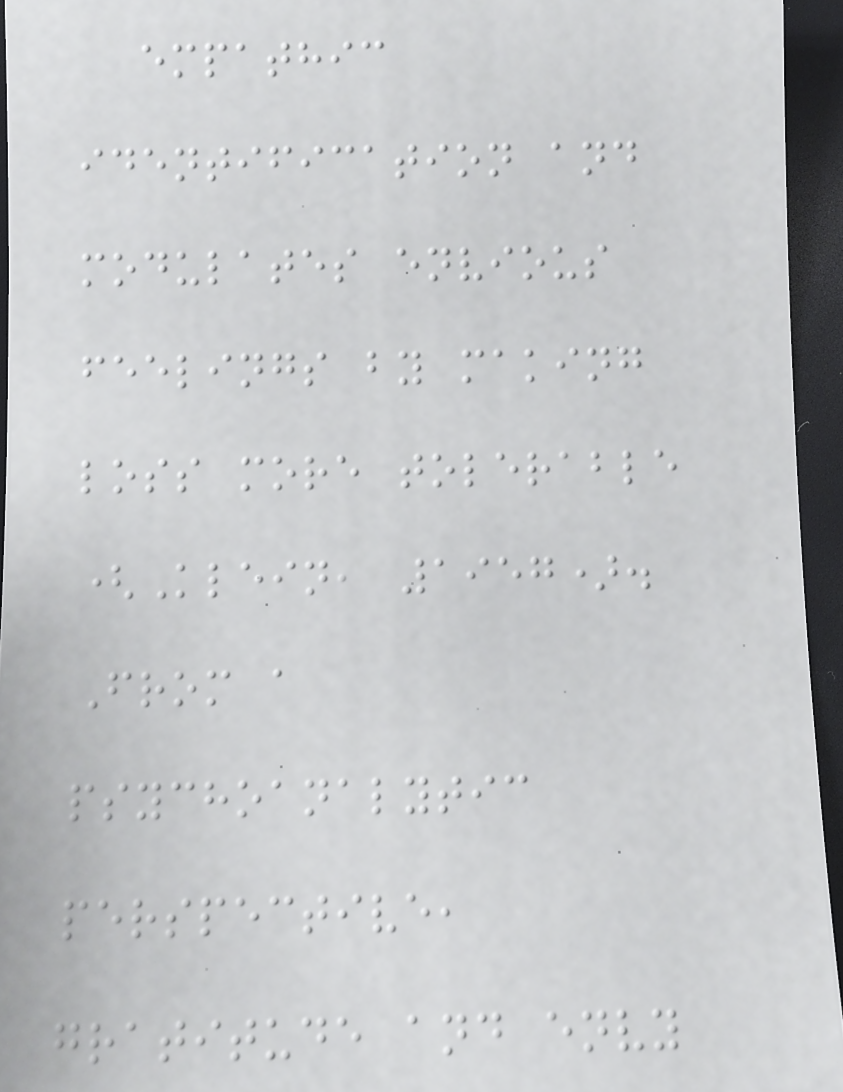empathic
identification and
modulates envious
feelings by making
loss more tolerable
(Klein, 1957).
From a
psychoanalytic
perspective,
gratitude and envy
